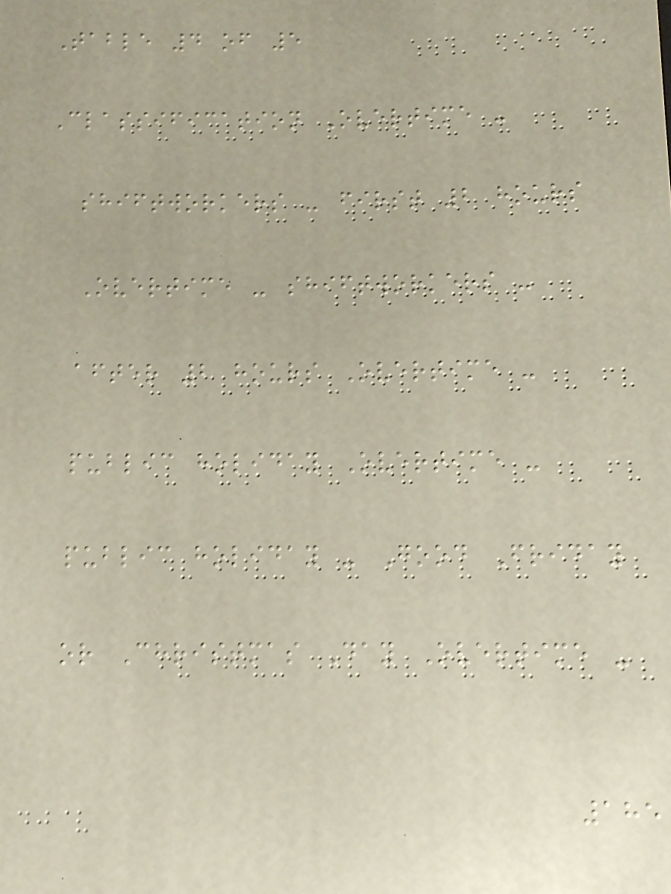Table 4 of 5
Classification Overtime -
shiftworkers - first 2 hours
Overtime - shiftworkers -
after 2 hours Overtime -
public holiday Overtime -
public holiday - Good Friday
or Christmas Day Overtime -
185
